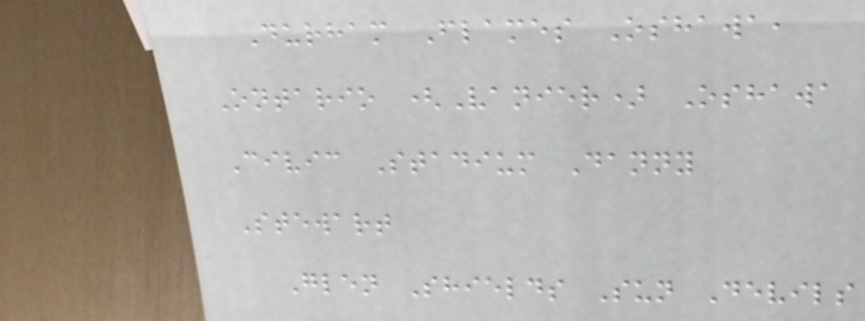Durham Flames Oshawa,
Ontario (Vanier) Oshawa
Civic Stadium Danny
Stewart
Glen Shields Sun Devils
